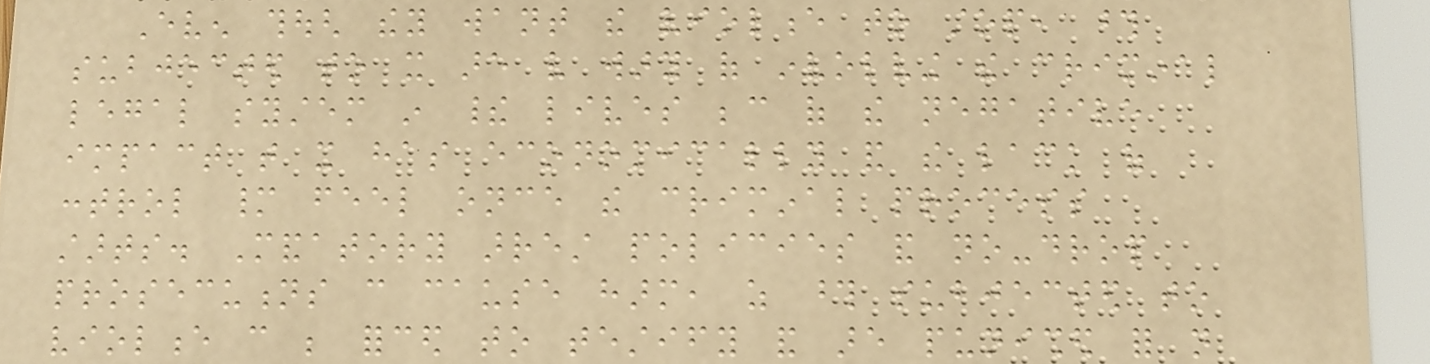Even though they want the violence to stop, those
subjected to it are very wary of involving the criminal
legal system in their lives because of the negative
impact that it has economically and the lack of
control many feel once the criminal process
starts. Mandatory arrest policies and no-drop
prosecutions can cause harm, as those subjected to
violence can be forced to testify and are punished for not
